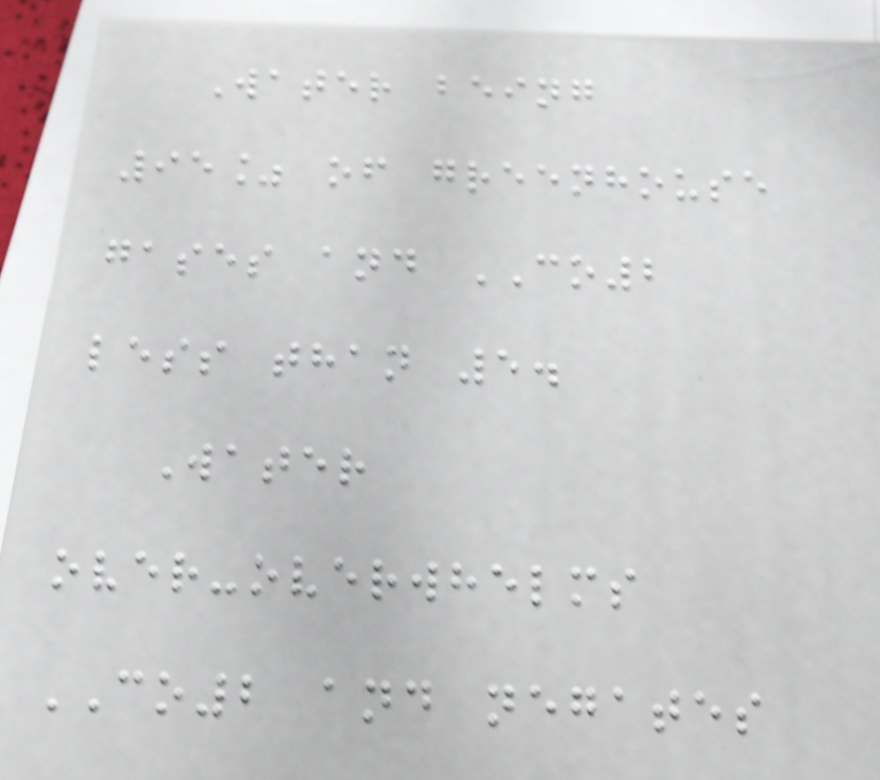Water being
95% of greenhouse
gases and CO2
less than 5.
Water
over-overwhelms
CO2 and negates
